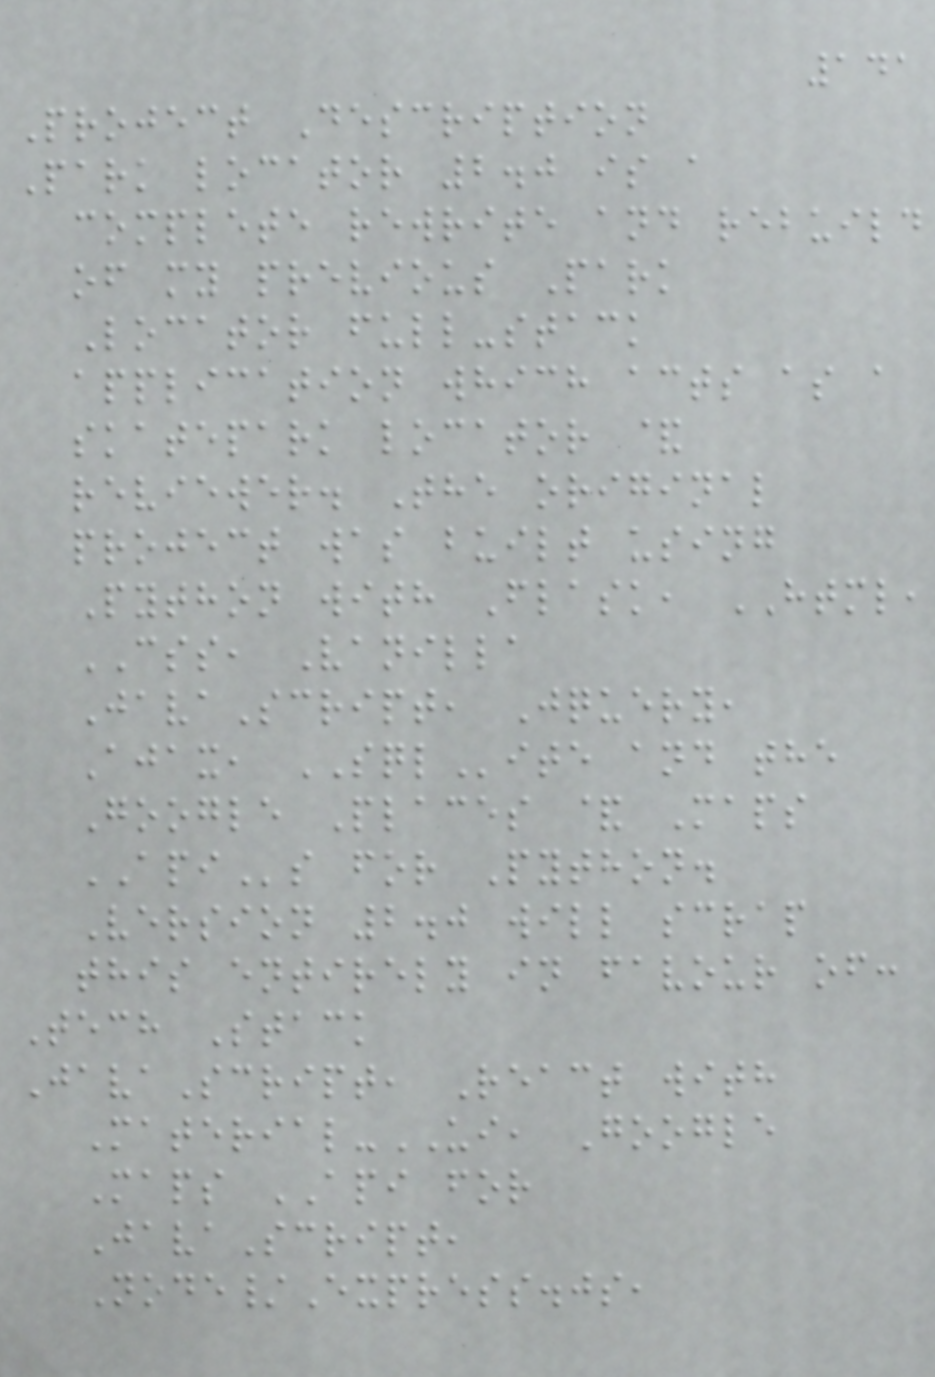141
Project Description
Park locator 2.0 is a
complete rewrite and rebuild
of my previous Park
Locator full-stack
application which acts as a
skatepark locator &
reviewer. The original
project was built using
Python with Flask, HTML,
CSS, Vanilla
JavaScript, Jquery,
Ajax, SQLite and the
Google Places & Maps
APIs for Python.
Version 2.0 will scrap
this entirely in favour of:
Tech Stack
JavaScript, React with
Material-UI, Google
Maps API for
JavaScript,
Node/Express.js,
